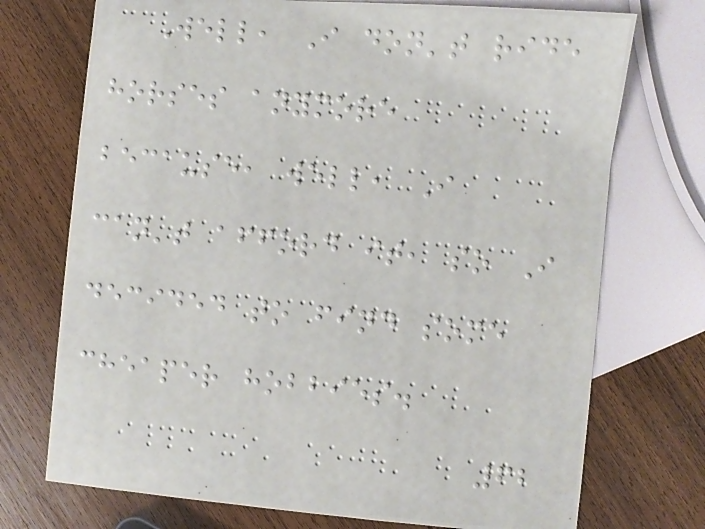Well, I don't ride
horses anymore
because, well, I
can't afford it, so I
decided to find some
cheaper hobbies.
62
